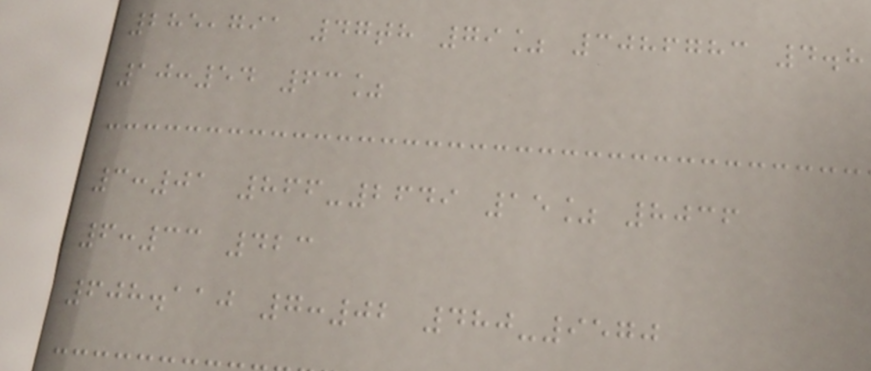285,791 47th 79% 3086783 4.8
10:54 63%
3:01 866-2649 15% 8036
6:33 423
608.110 7:02 480-9570
